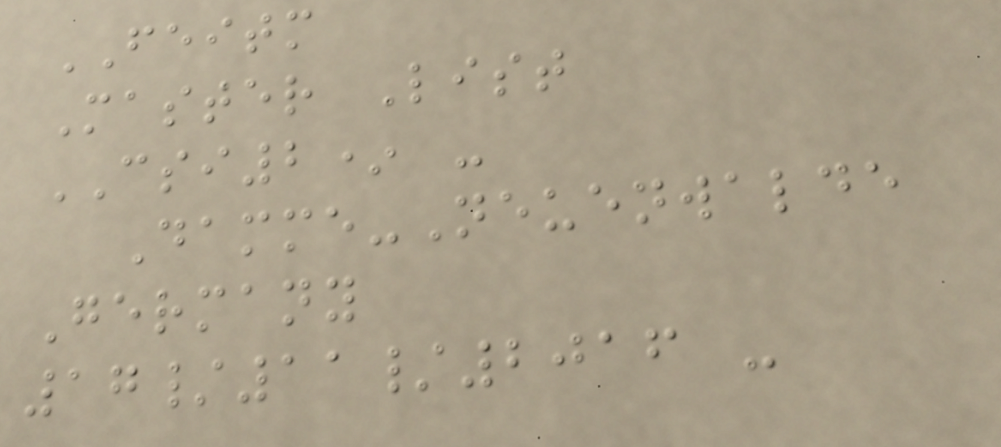FEITM
Master List
CSI2* -
Damme-Neuenwalde
Germany
17/11/2016 -
